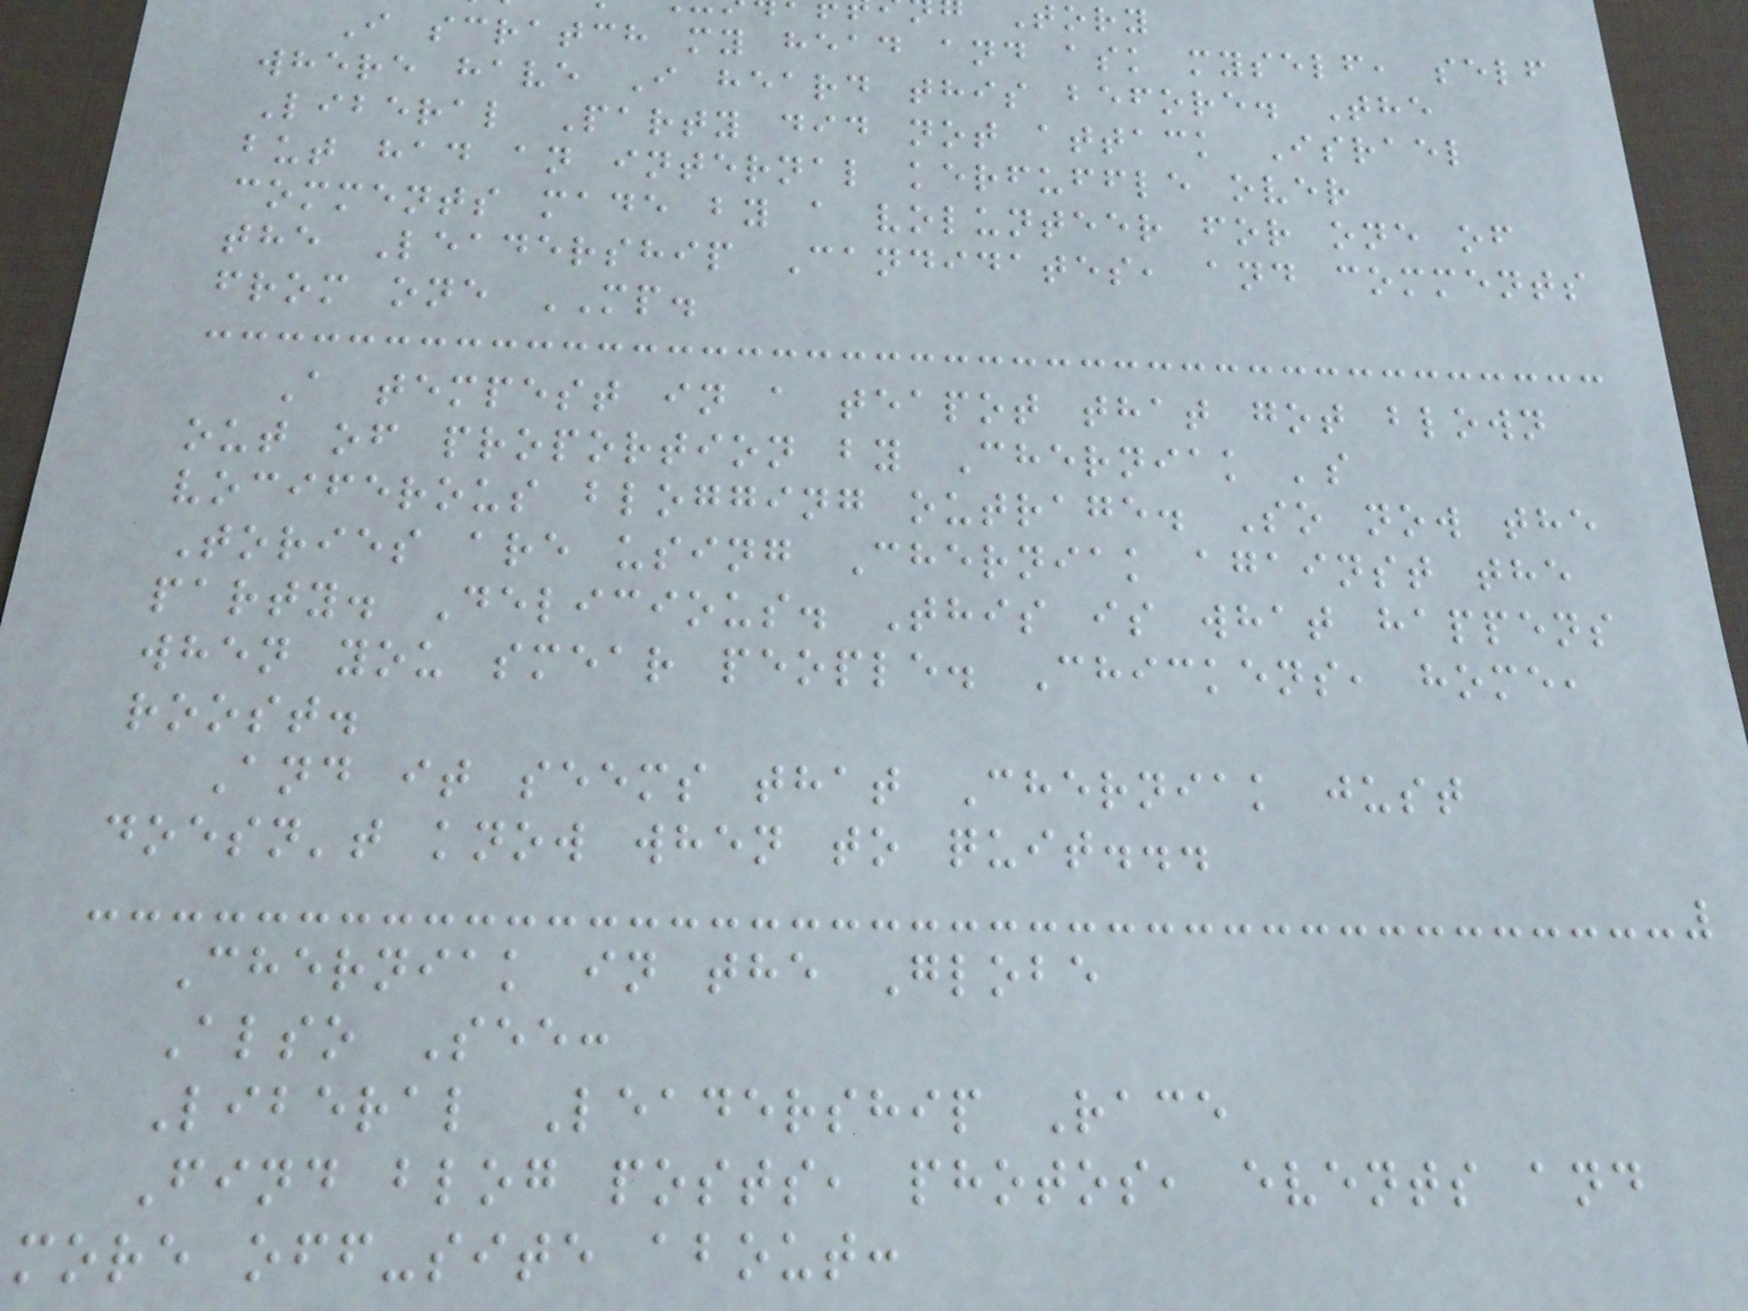I scratch my head and ask myself, self
where have I heard this before. The
Liberal Party did not attack Israel
but had an internal kerfuffle over
comments made by a volunteer for one of
the Leadership Candidates, and comments
from one MP.
A tempest in a teapot that got blown
out of proportion by Cherniak 's
vociferous blogging outrage. So now the
Tories are using Cherniak against the
party. Delicious. This is what happens
when you smear people. Chickens, home,
roost.
And it seems that Cherniak just
doesn't know when to quit...
Cherniak in the Globe
Also See:
Liberal Leadership Race
Find blog posts, photos, events and
more off-site about:
